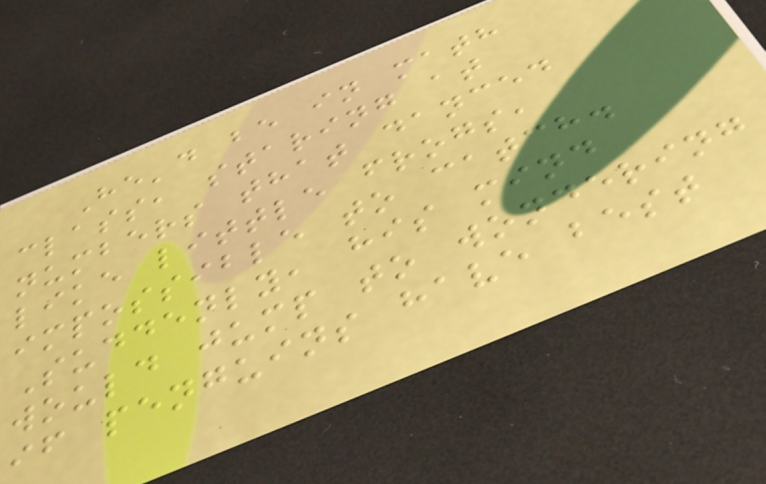He'd be in math
class, staring at
numbers that danced
like little frogs,
impossible to catch.
Suddenly, his mind
would jump to wondering
if penguins have best
